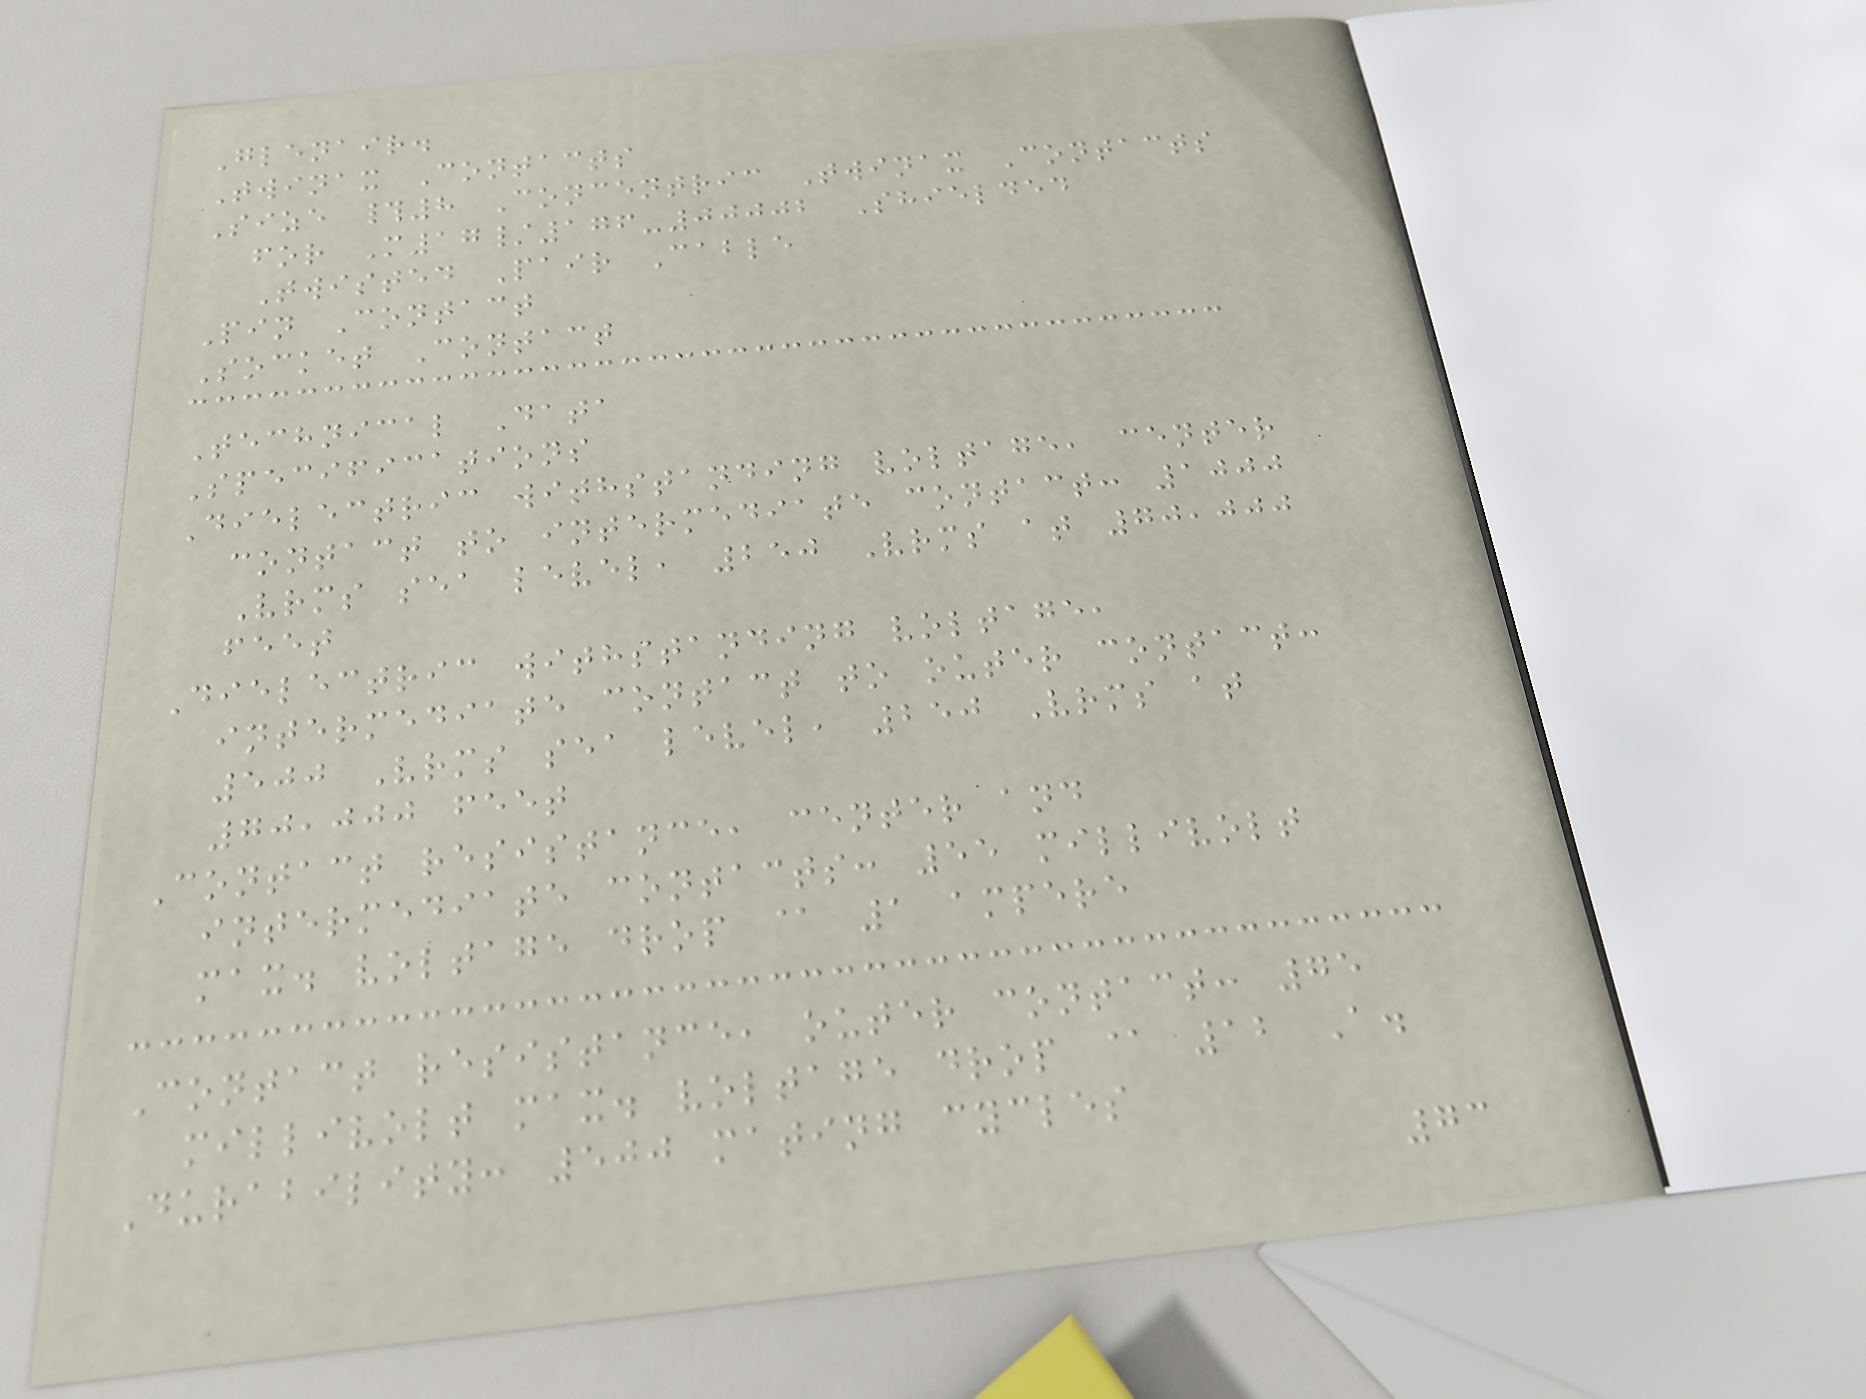Glenair.
Twinax Contacts
Size #8 Concentric Twinax Contacts
for M17/176-00002 Shielded
Twisted Pair Cable
Pin Contact
Socket Contact
Technical Data
Specifications
Dielectric withstanding voltage, center
contact to intermediate contact: 1000
Vrms sea level, 250 Vrms at 70,000
feet
Dielectric withstanding voltage,
intermediate contact to outer contact:
500 Vrms sea level, 250 Vrms at
70,000 feet
Contact resistance, center and
intermediate contacts: 55 millivolt
max. voltage drop @ 1 ampere
Contact resistance, outer contact: 75
millivolt max. voltage drop @ 12 A.
Durability: 500 mating cycles
73
